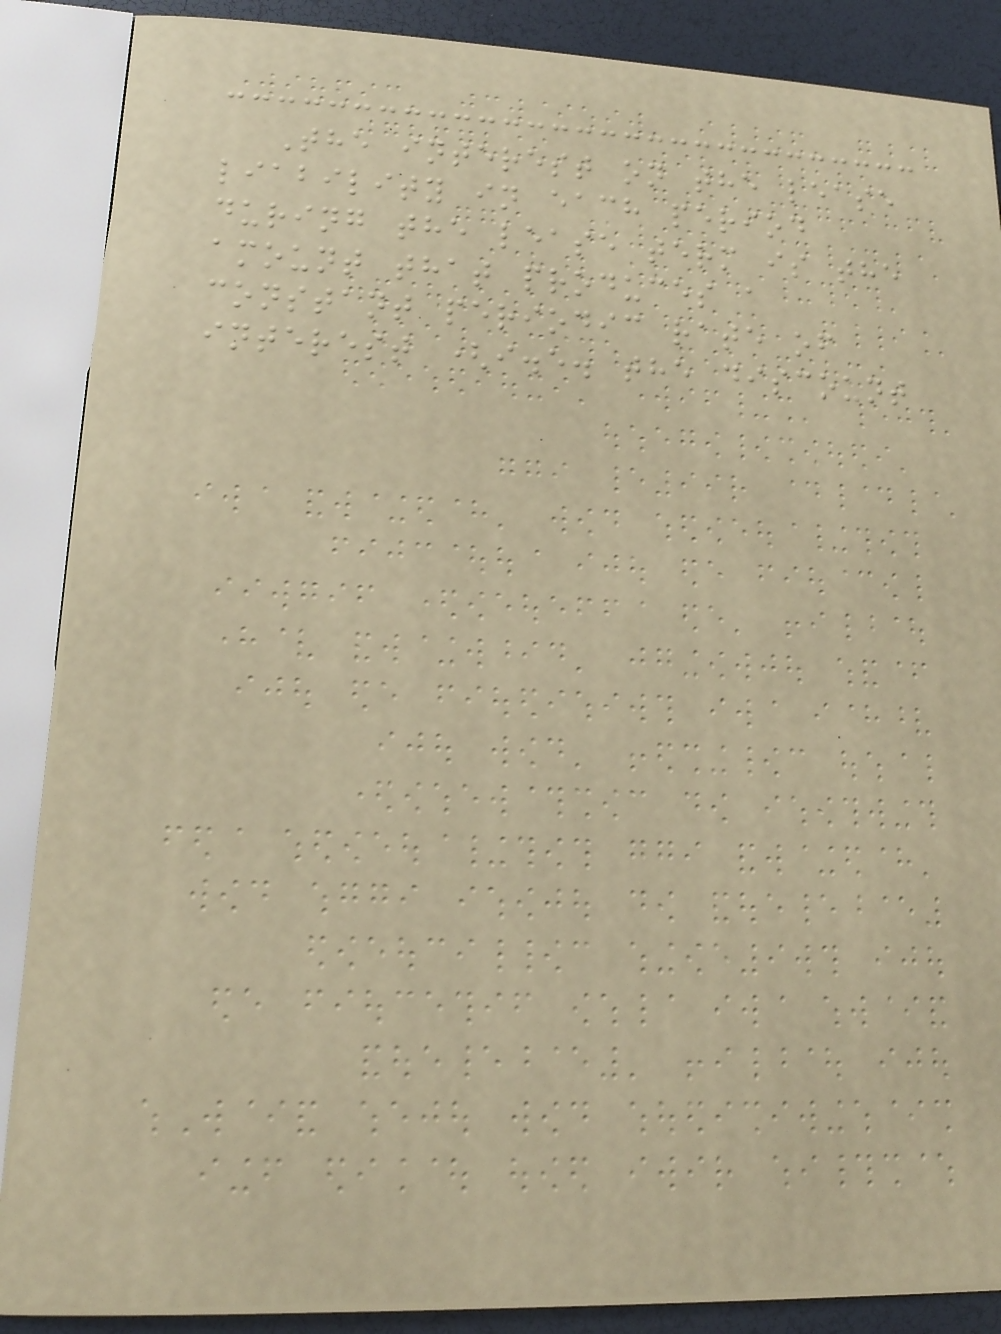The interest on the lease
liability in each period
during the lease term is the
amount that produces a
constant periodic rate of
interest (i.e. the discount
